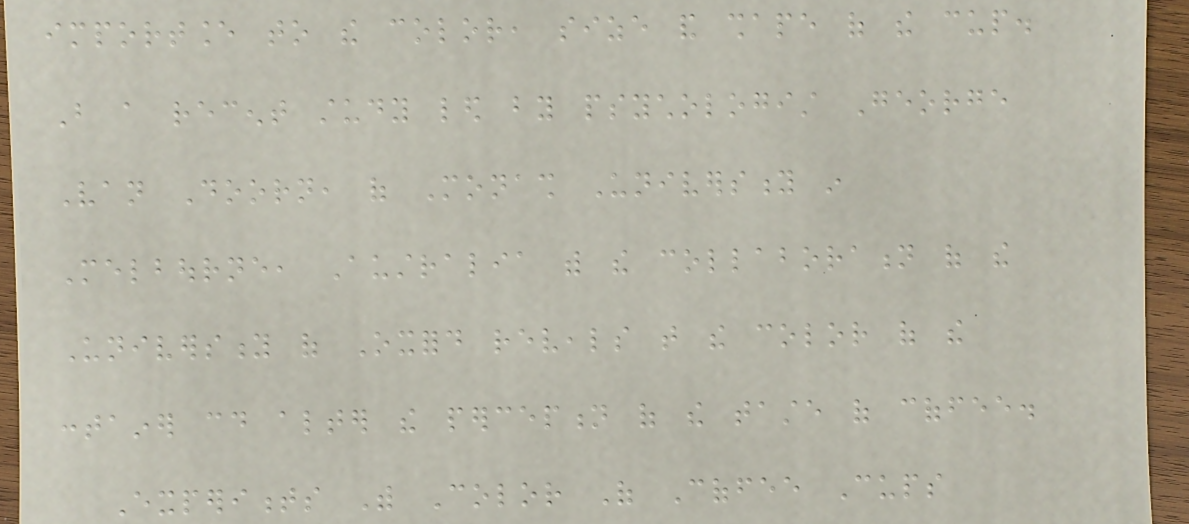importance to the color, size and shape of the cup.
But a recent study led by psychologist George
Van Doorn, of Monash University in
Melbourne, Australia with the collaboration of the
University of Oxford reveals that the color of the
container could alter the perception of the taste of coffee.
Experiments With Color Of Coffee Cups
